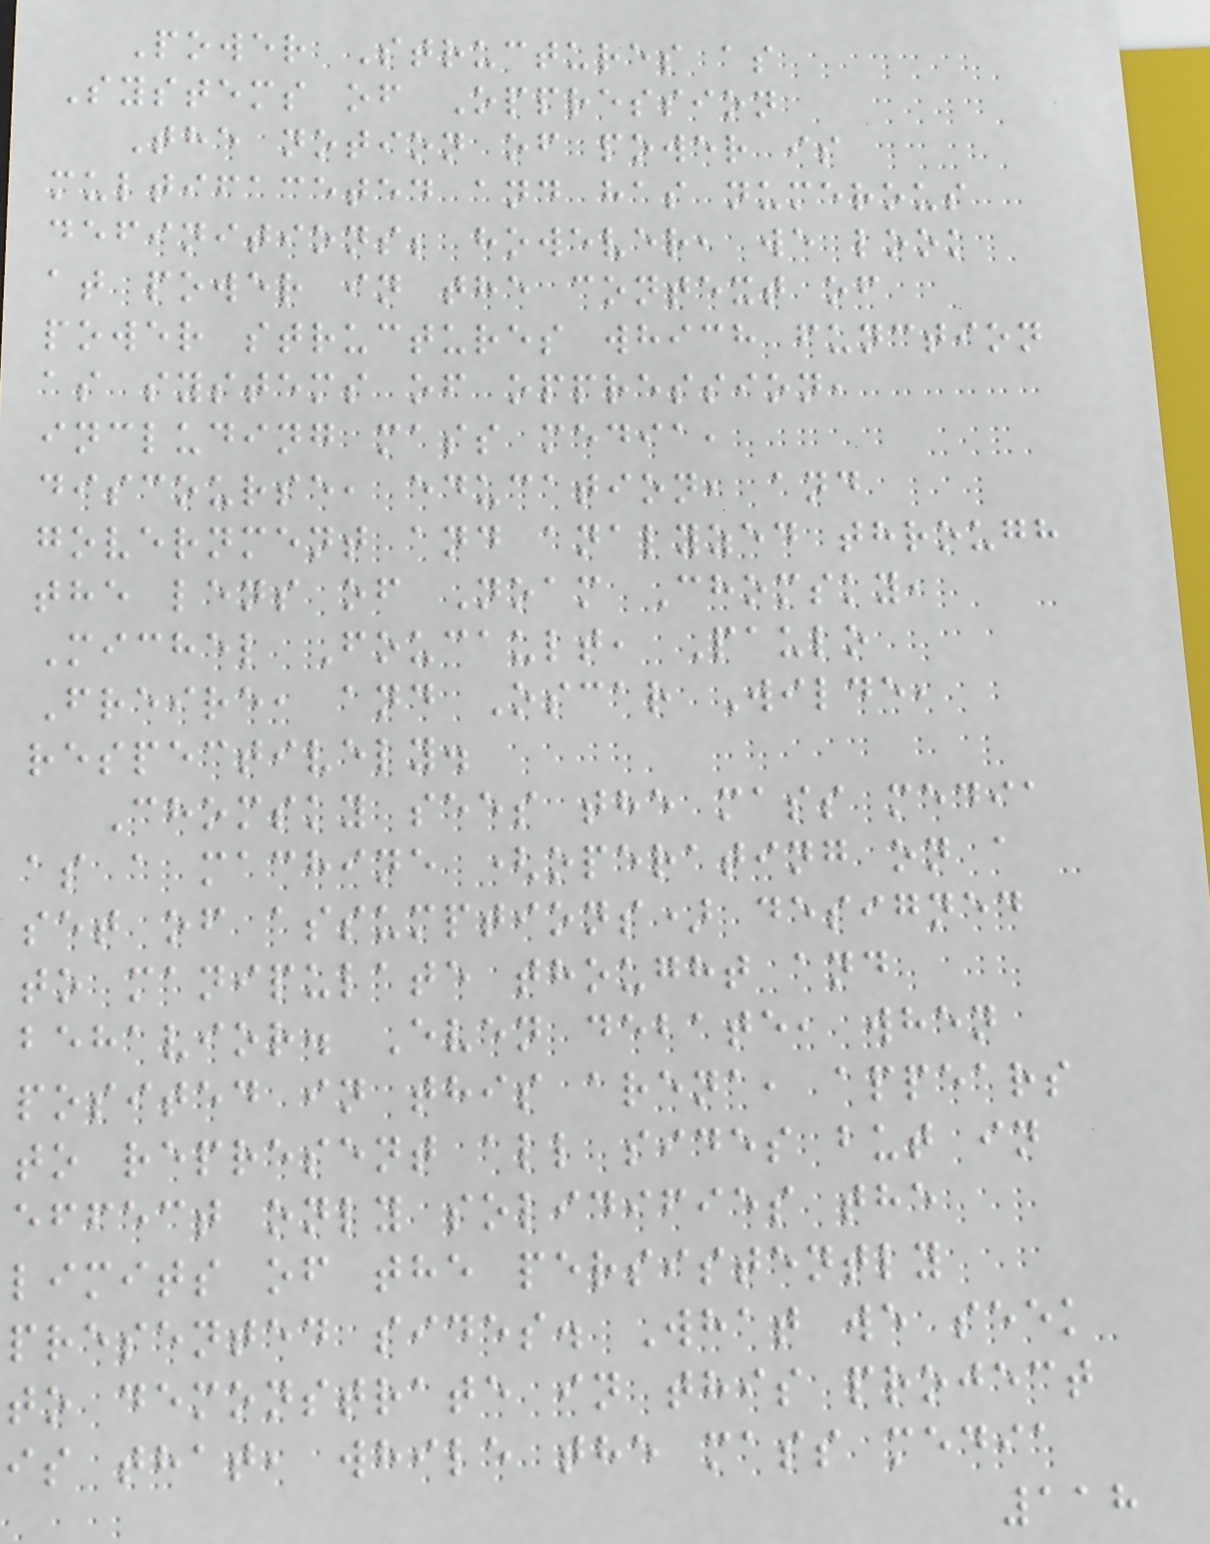Power Structures as
Systems of Oppression
The notion of power is
multifaceted and has numerous
definitions; however, we look
at power in the context of
power structures which function
as systems of oppression,
including mass media,
discourse, education, and
government and analyzed through
the lens of Noam Chomsky,
Michel Foucault, Paulo
Freire, and Oscar Wilde,
respectively.
Chomsky sees the mass media
as a machine (operating on a
set of assumptions) designed
to manipulate thought and
behavior. Even debate, when
posited in this arena, appears
to represent all sides but in
effect only solidifies the
limits of the persistently
presented sides. What we seek
to demonstrate in this project
is that, while the mass media
118
